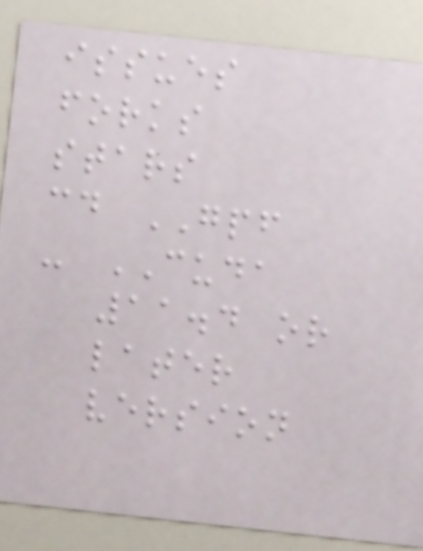issues
forks
stars
cd GPF
- CUDA
11.4 or
later
version
